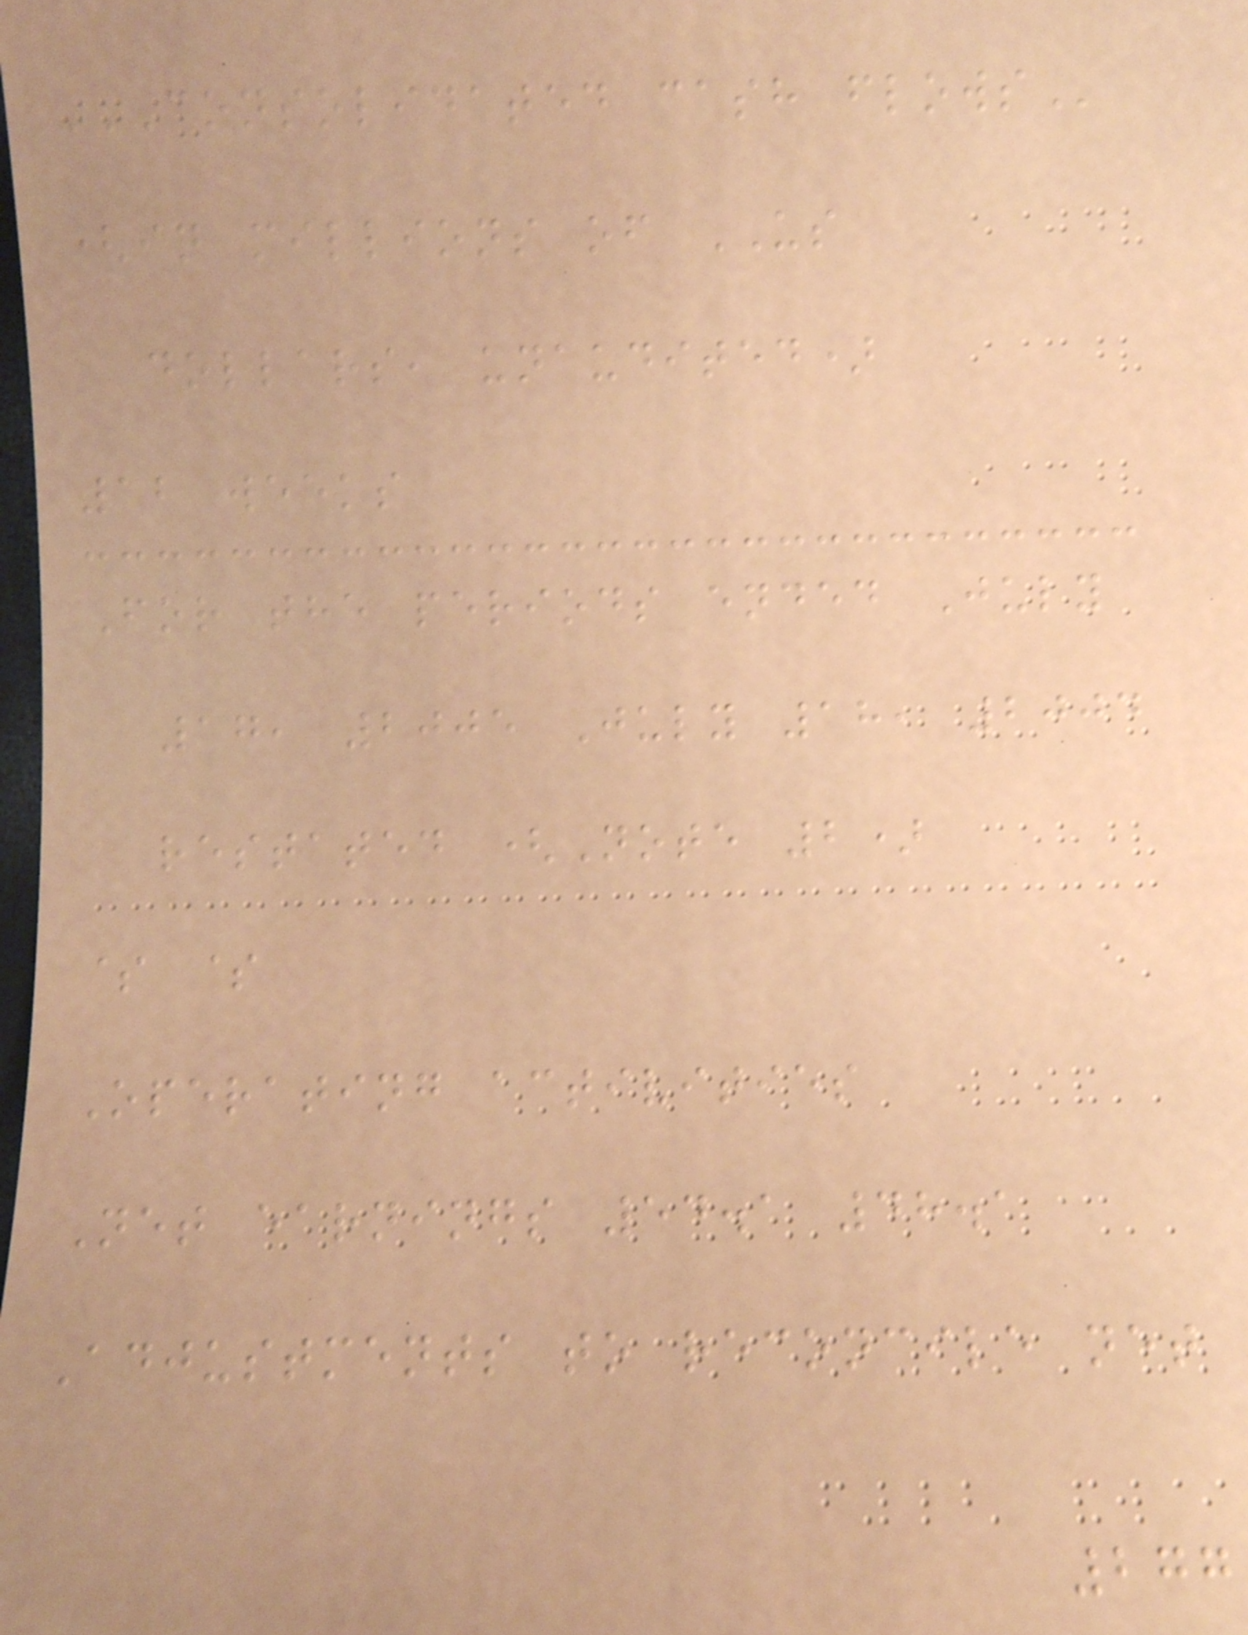CONSOLIDATED CASH FLOWS
(in millions of US
dollars, unaudited)
12 weeks
For the periods ended July
17, 2005 July 18, 2004
restated (Note 2)
$ $
Operating activities
Net earnings 54.1 48.1
Adjustments to reconcile net
277
